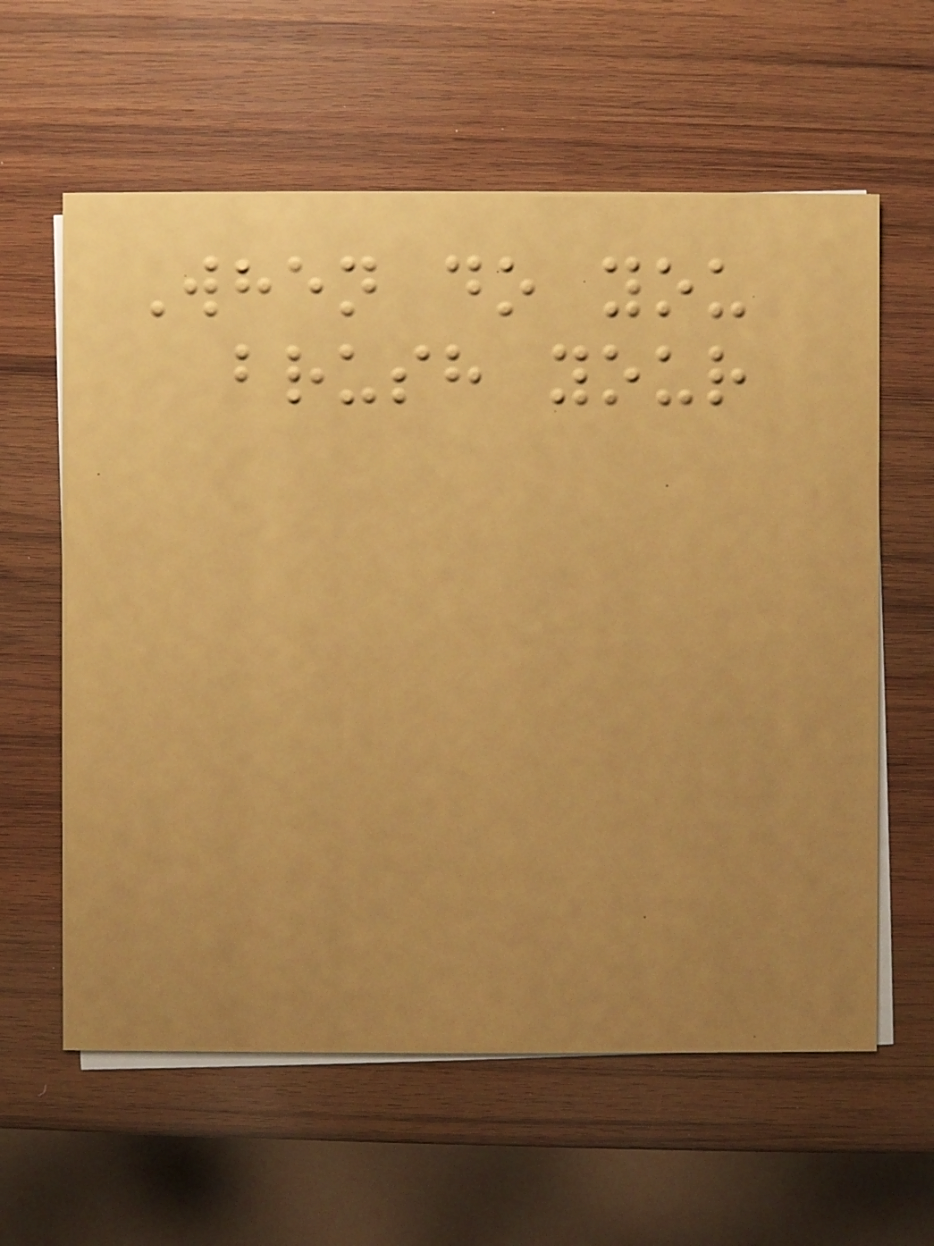When do you
brush your
